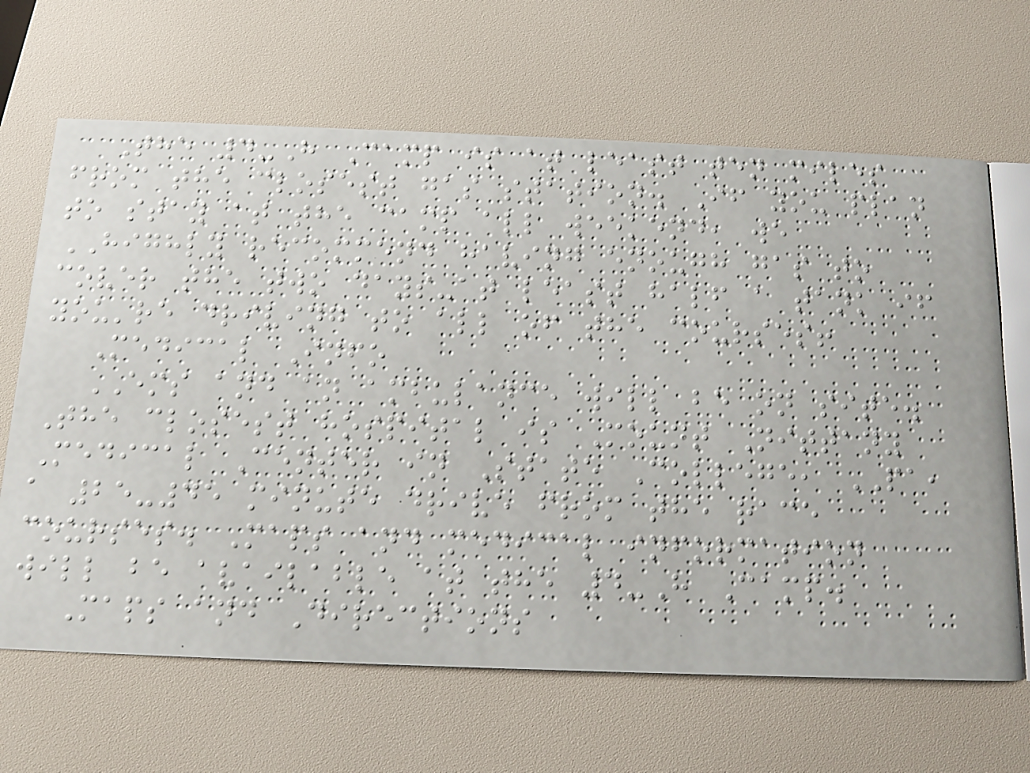The 4-H Camp is at least ten miles
from the closest gas station. If you plan
to stay at the camp all weekend, we
HIGHLY recommend having enough gas to
cover the two days-at least half a tank if
you're driving to all of the courses!
Medical Info
EMS and an ambulance will be on site.
The closest hospital is Mount Nittany
Medical Center in State College, PA,
a 25-45 minute drive from the race
courses. Maps and medical information
will be available at the 4-H Camp.
Maps and Directions
